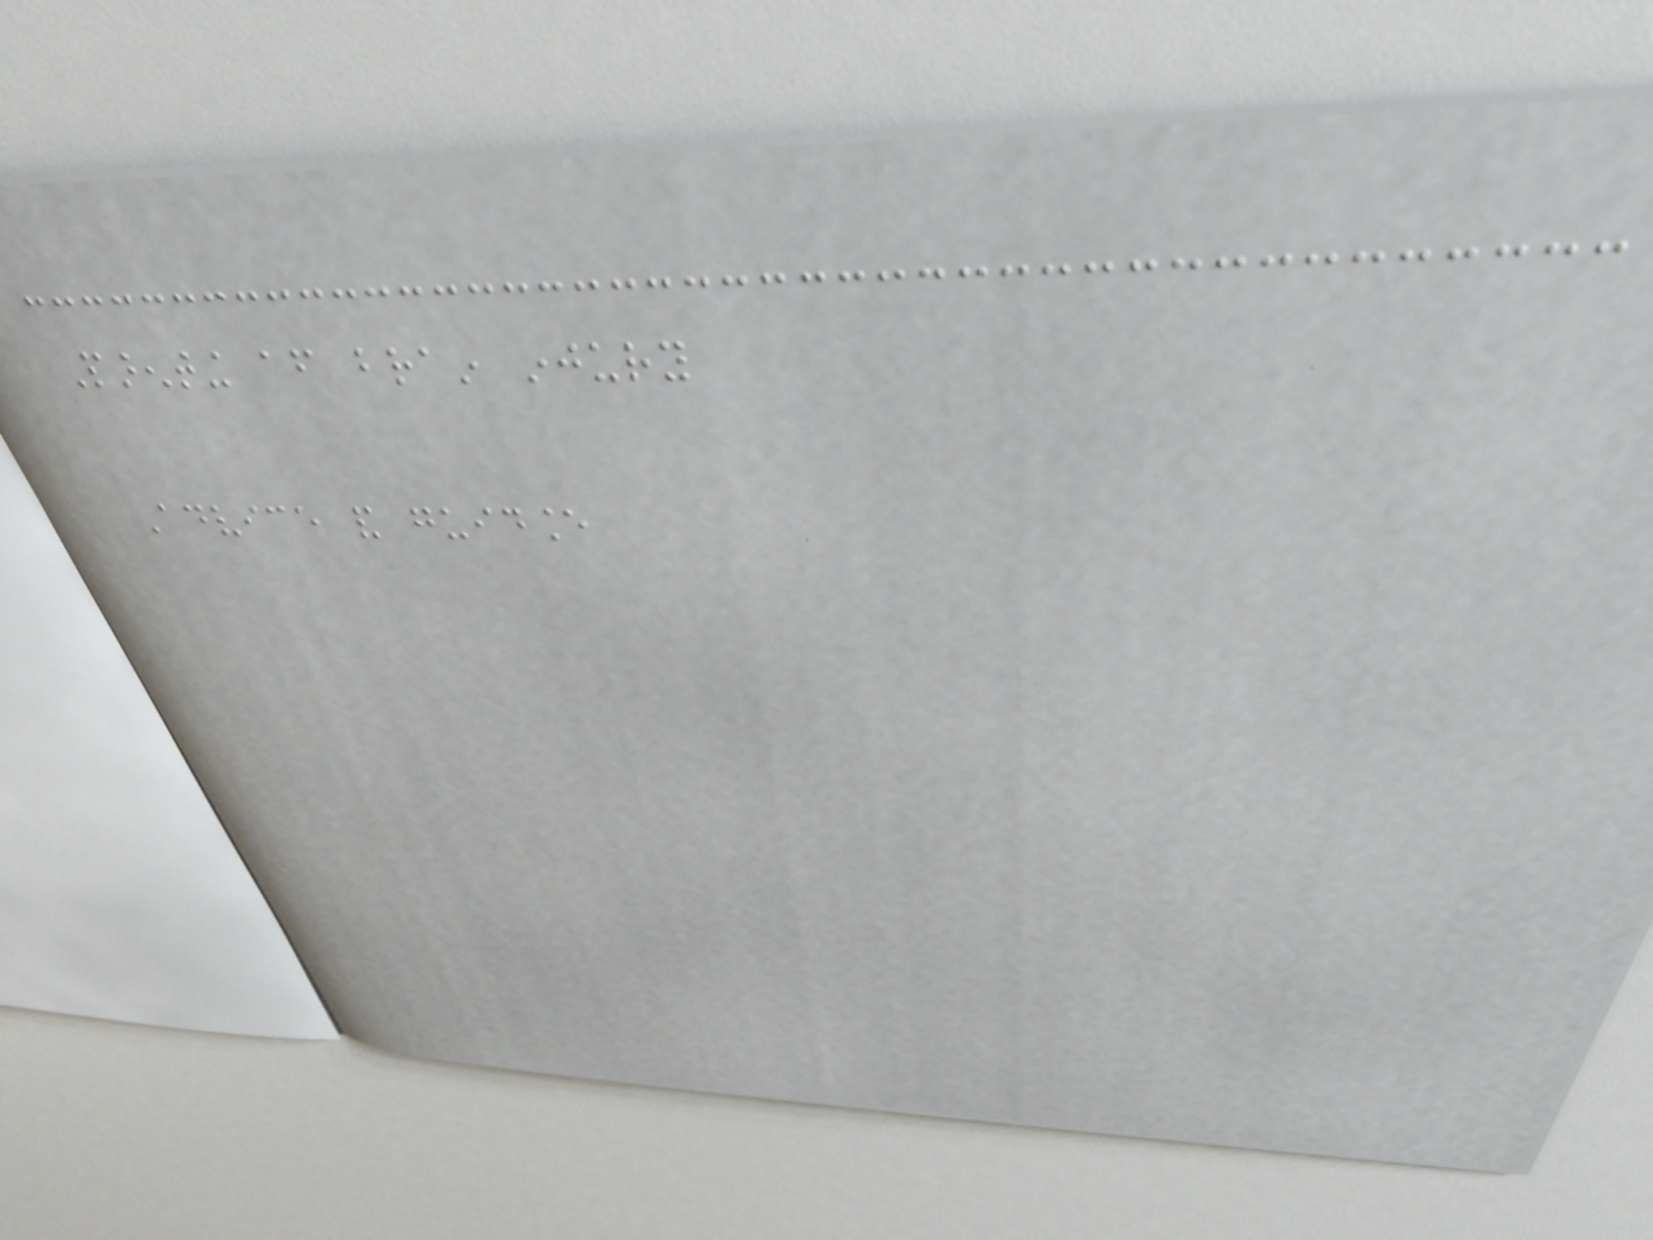Parenting after brain injury
Advice and guidance
